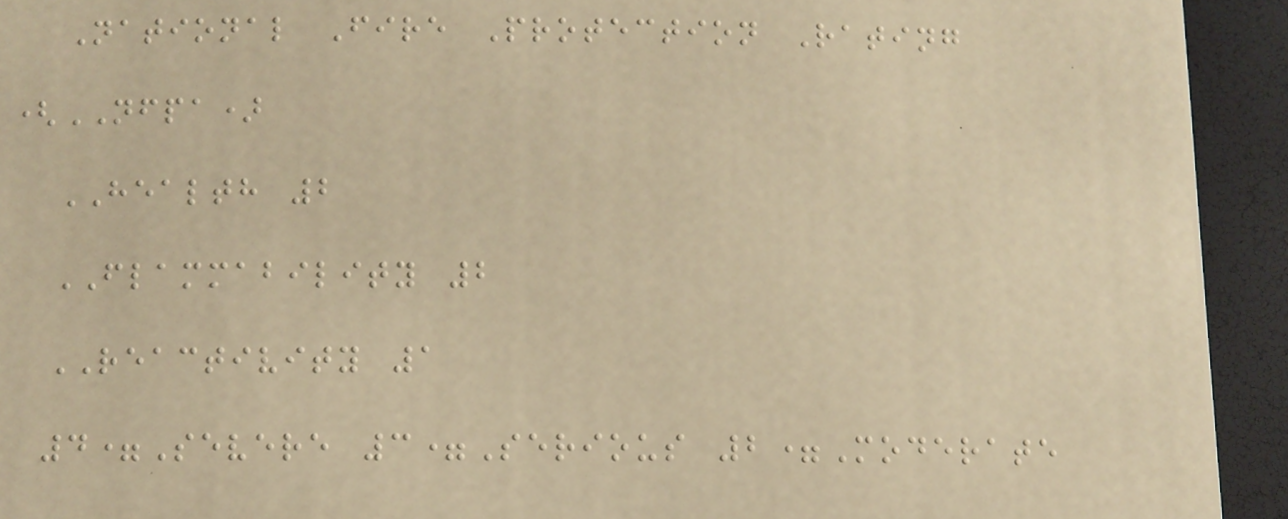National Fire Protection Rating
(NFPA)
HEALTH 2
FLAMMABILITY 2
REACTIVITY 1
4=Severe 3=Serious 2=Moderate
